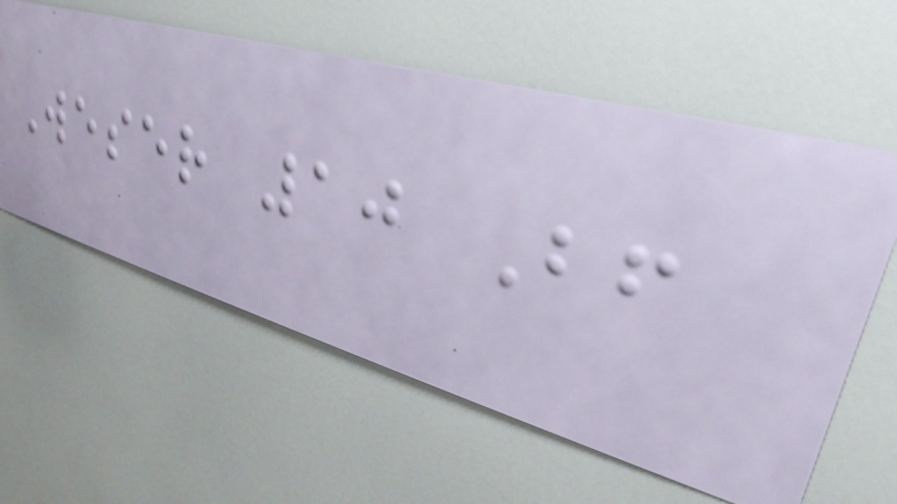Weser 10 Bf
